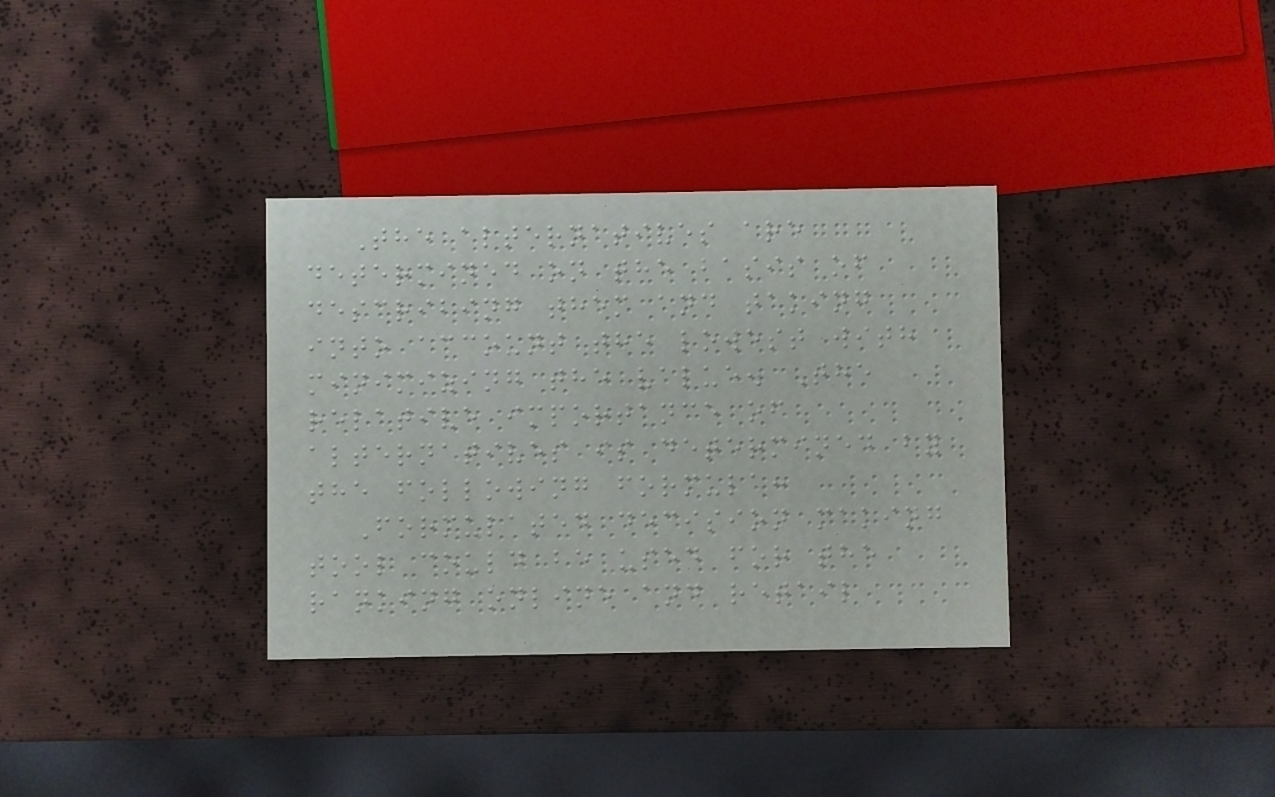The alternatives are
determined on the basis of
describing them and taking
into account the lowest with
minimizing the value. The
relative importance of
alternatives is determined by
the following formula:
Formulated decision making
tool could be used for the
ranking online and retail
